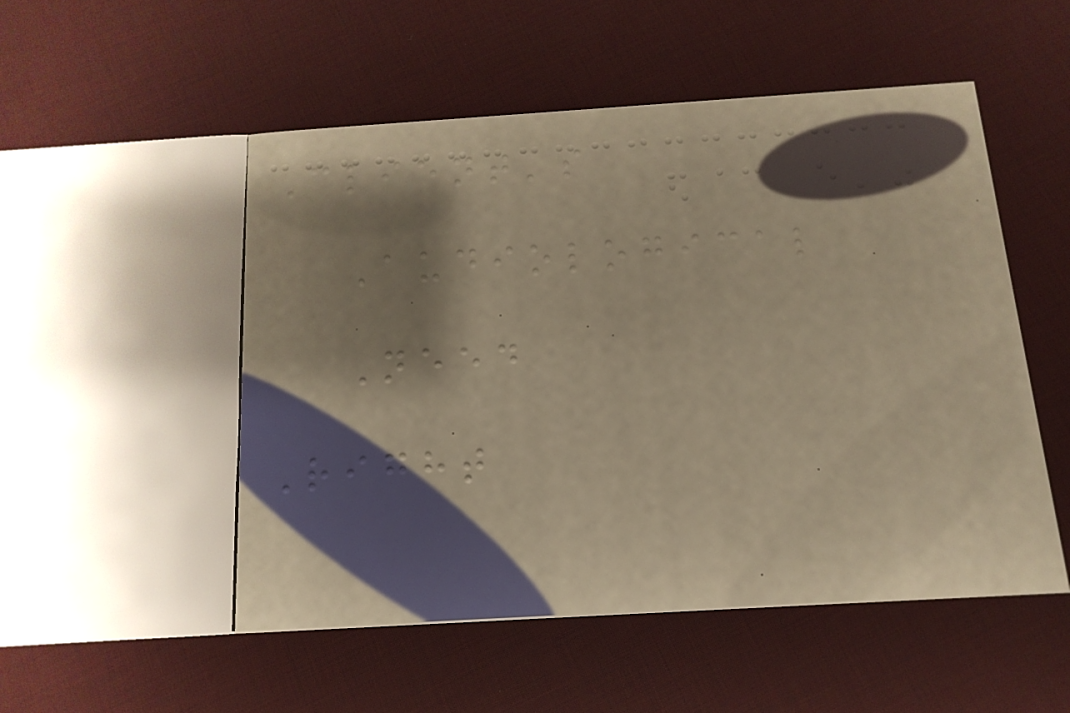Client's
Audiological
Need
Right
